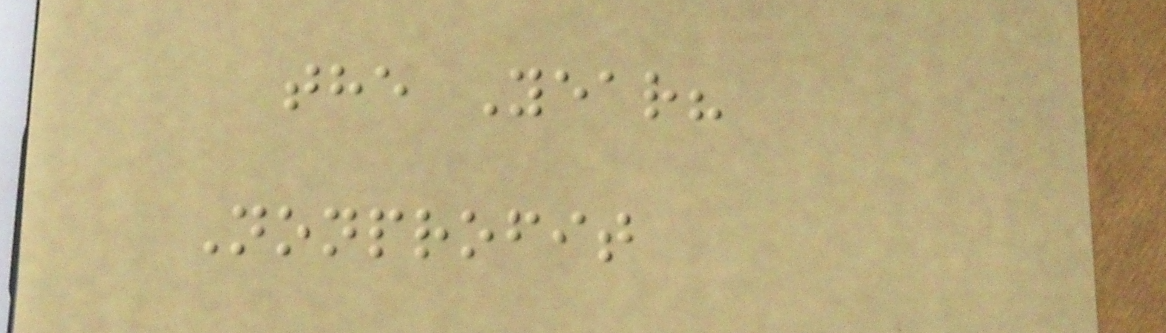the Year?
Nonprofit
